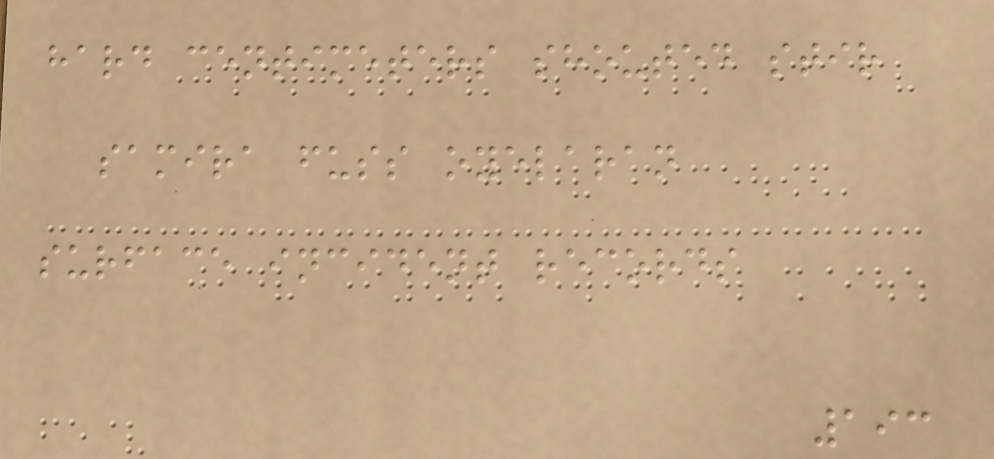hard centimeters shouted stir
samira fuss oyelaran
surface incident records
193
